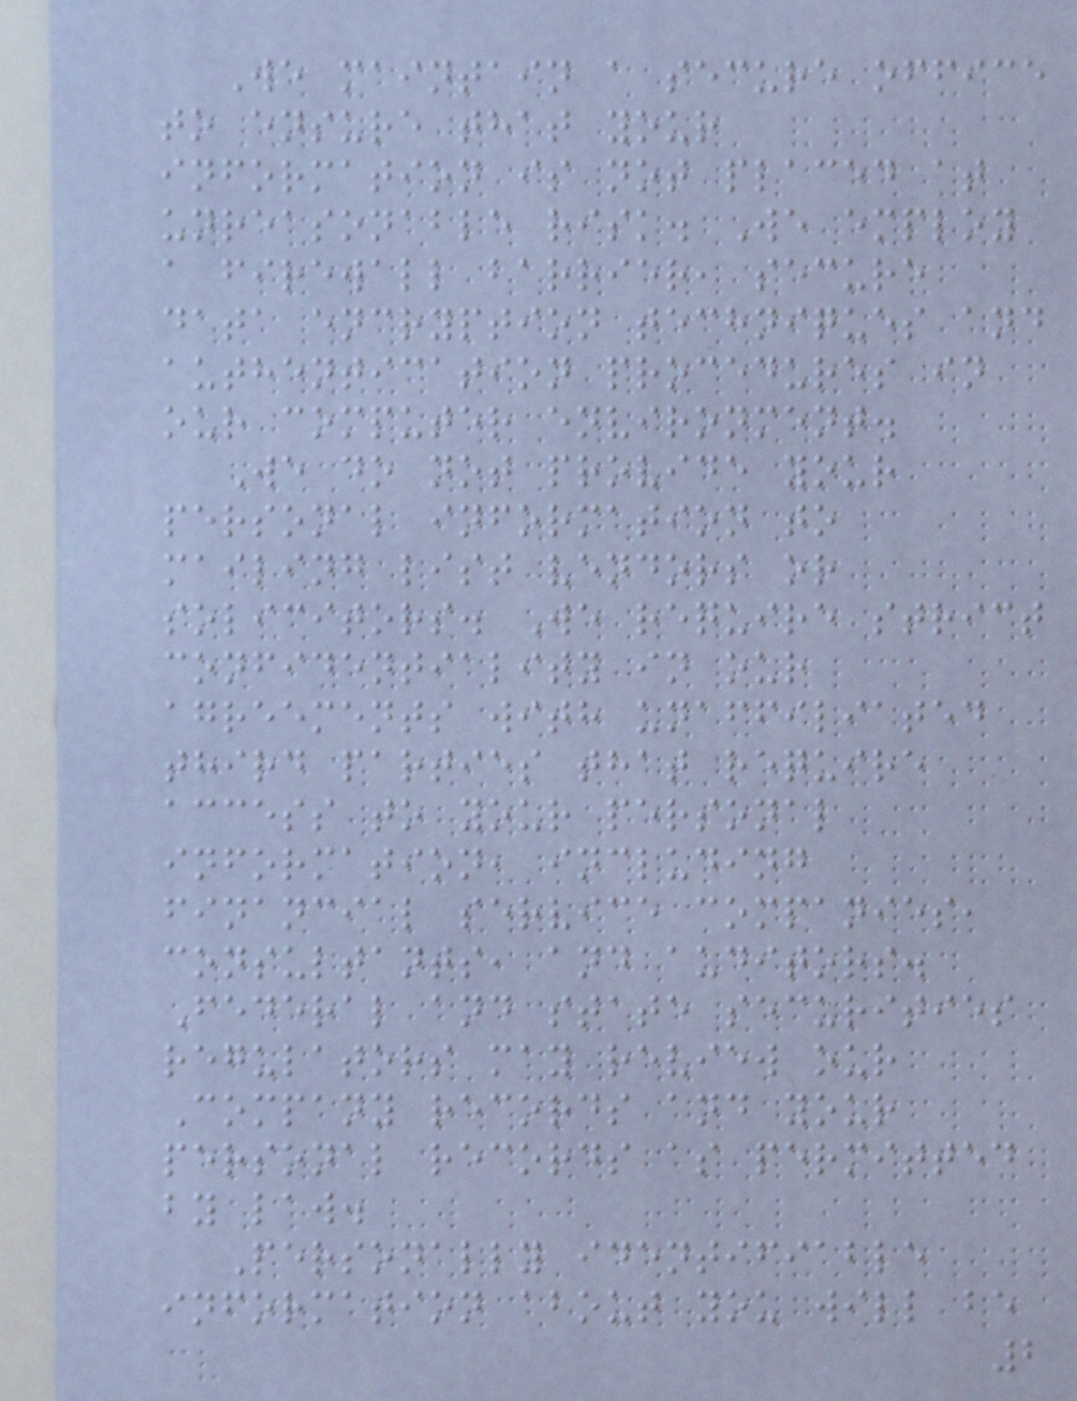We maintain a secure office
to ensure that your
information is not placed at
unreasonable risk. We employ
a firewall barrier, secure
data encryption techniques and
authentication procedures in
our computer environment.
We do not provide your
personal information to
mailing list vendors or
solicitors. We require strict
confidentiality in our
agreements with unaffiliated
third parties that require
access to your personal
information, including
financial service companies,
consultants, and auditors.
Federal and state securities
regulators may review our
Company records and your
personal records as permitted
by law.
Personally identifiable
information about you will be
2
